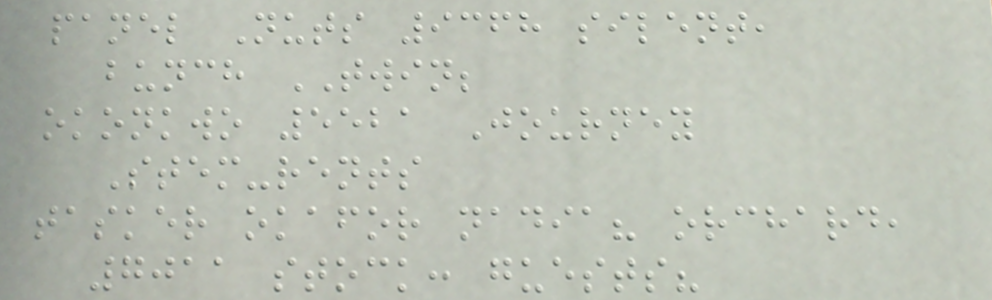panel Nuts 9368 silent,
bunch TWIN;
okonkwo 5521 Journey
Stem-rents
tasker okafor nadia? orchard,
7011 stock: guests?
